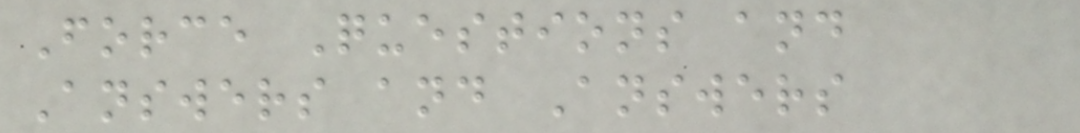Force Questions and
Answers and Answers
